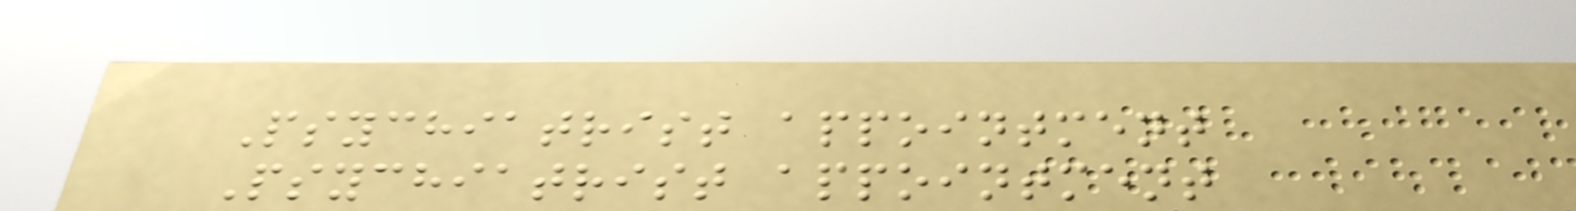Psychiatrist appointment
Psychiatrist appointment
